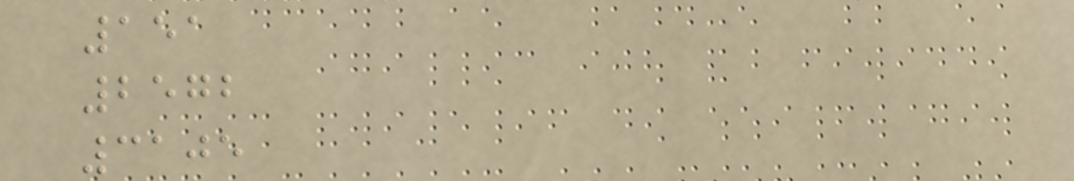151
2572
3105
